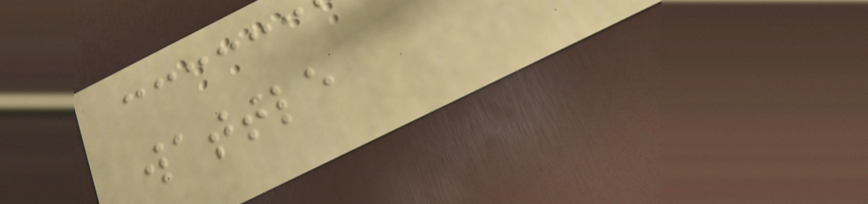wattle
